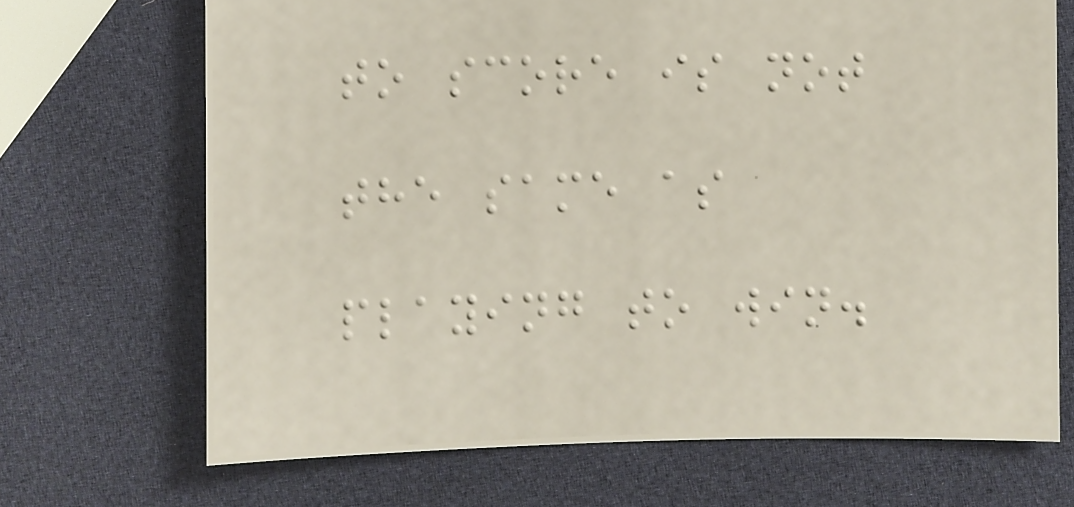to score is not
the same as
playing to win.
